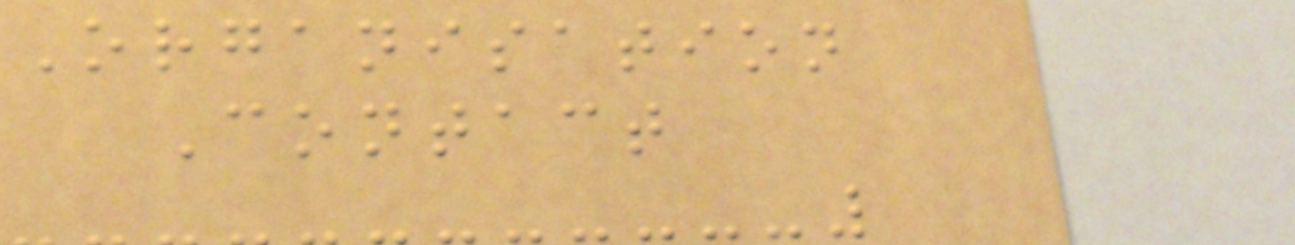Organisation
Contact
